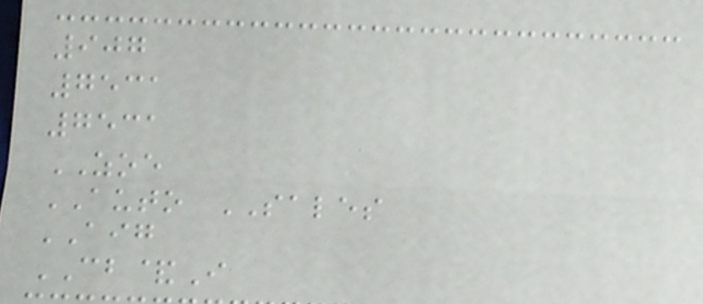907
7531
7531
ZOE
AUTO SALES
AIG
CB&I
